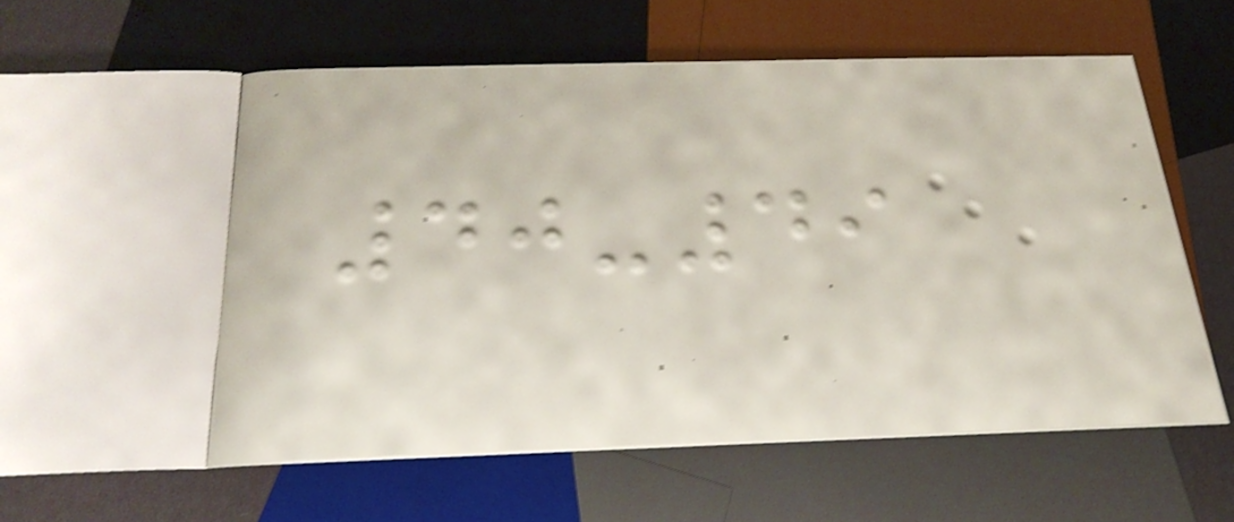40-49
